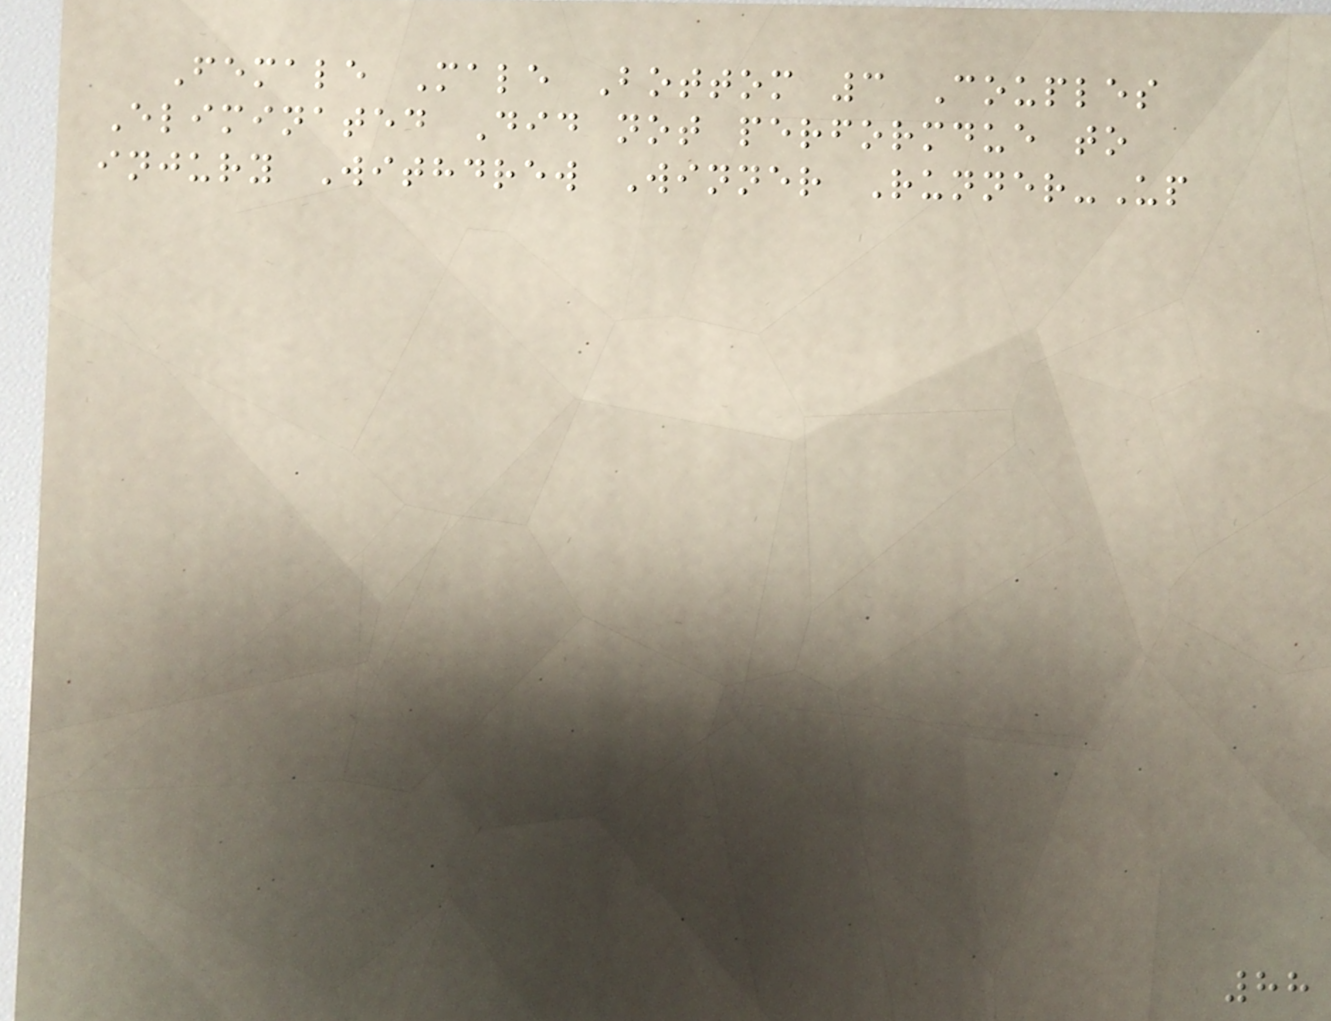Female Male Bottom 3 Couples
Eliminated Did not performdue to
injury Withdrew Winner Runner-Up
88
